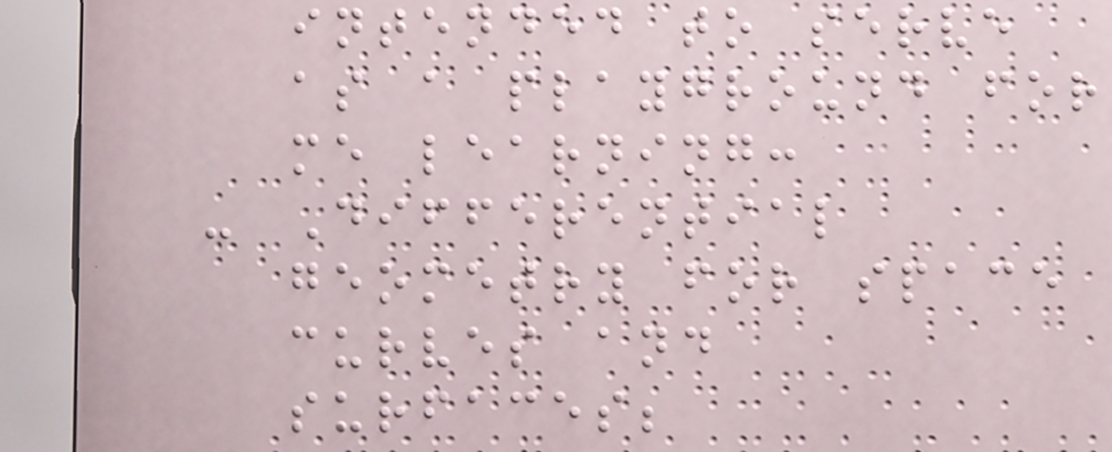intended to serve
as a playground for
me learning:
- Differential
geometry for space
curves and
surfaces;
